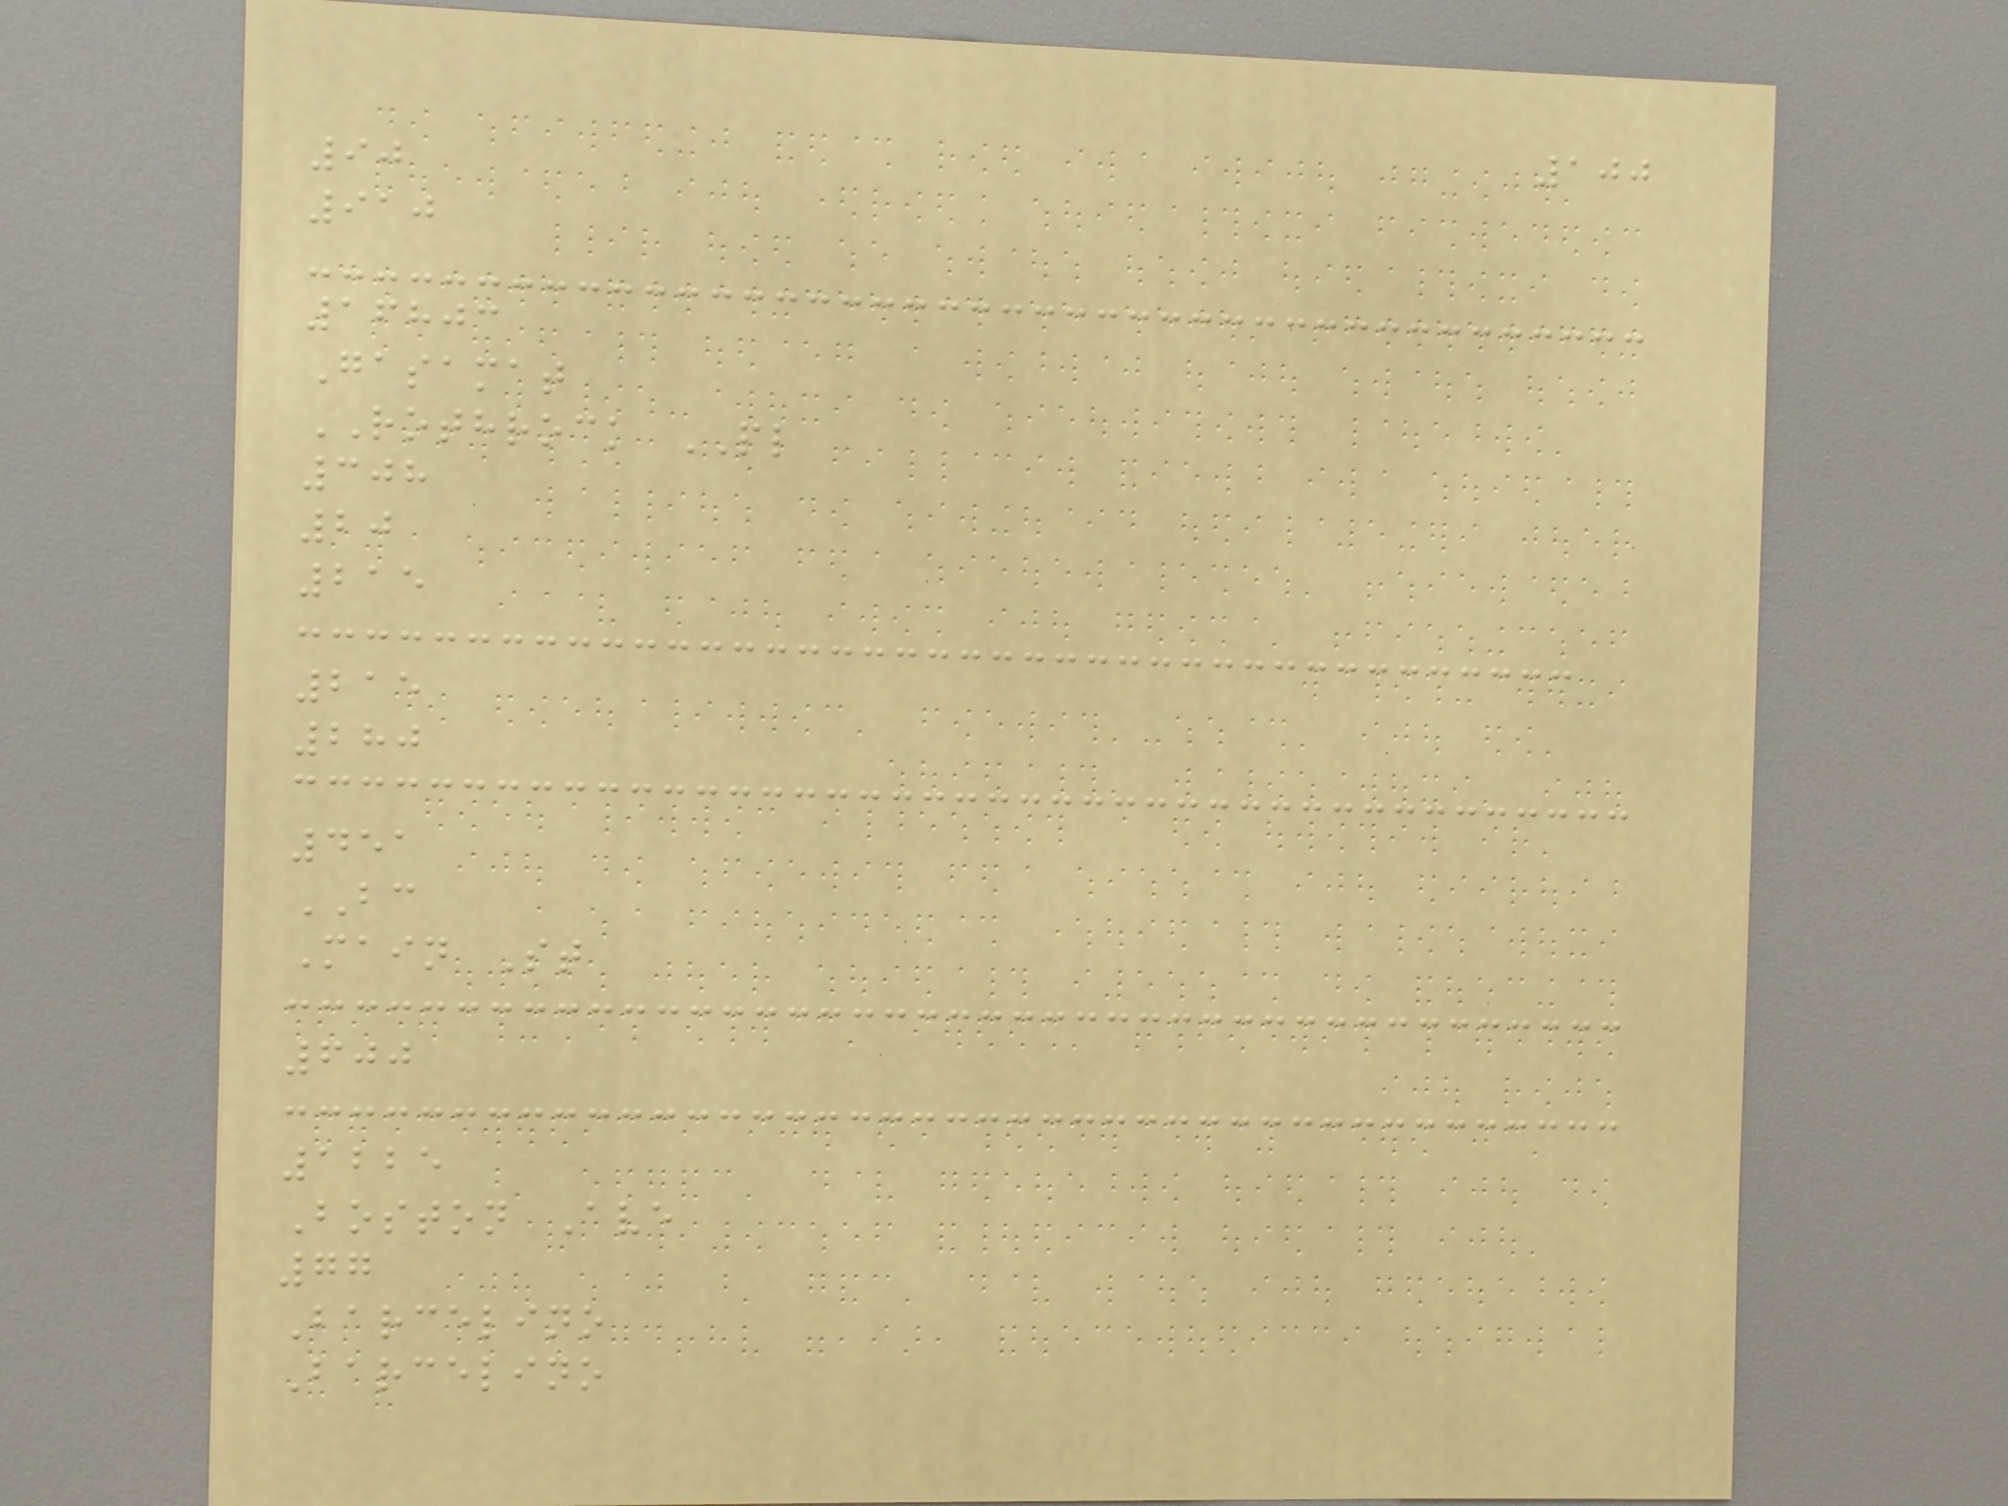100
90
910
16803
Gasamat
ROTHROCK PL
308
20
215
215
280
451
BC
Main St
600
1225
Boston Ave
77
Barcelino
Barcelino
